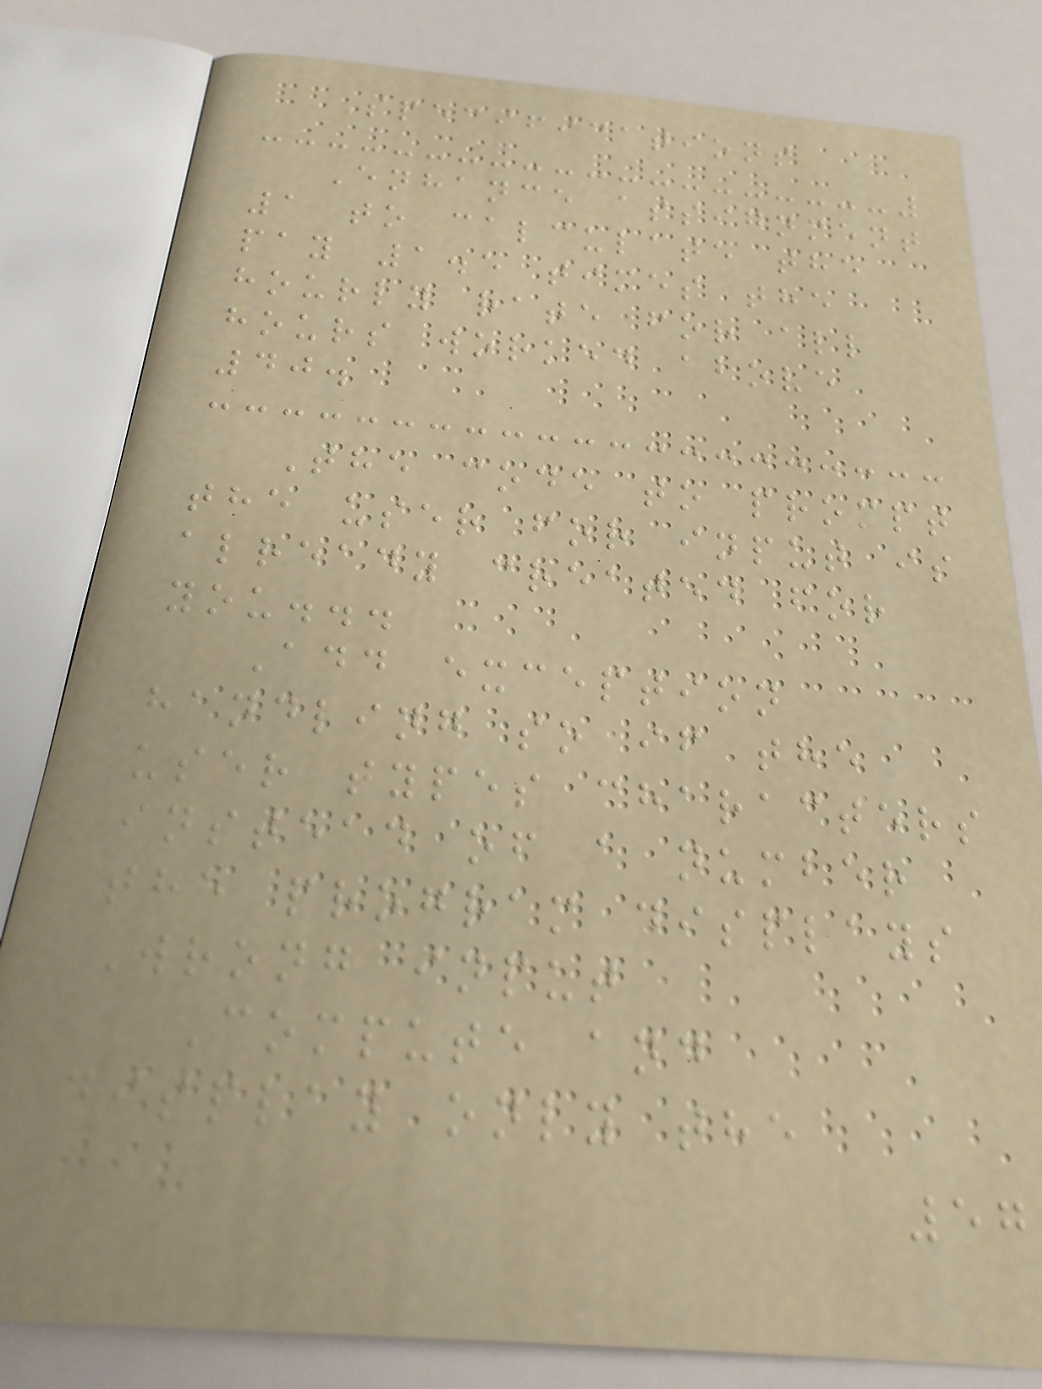Specifications
Enhance assignment
1 to calculate the
pay 1.5 times the
hourly rate for all
hours worked above
40.
The code to prompt
the user for input is
already created for
you...
Add exception
handling so if the
user types characters
instead of a number
the program displays
Wrong input
Compute and
display only the
57
